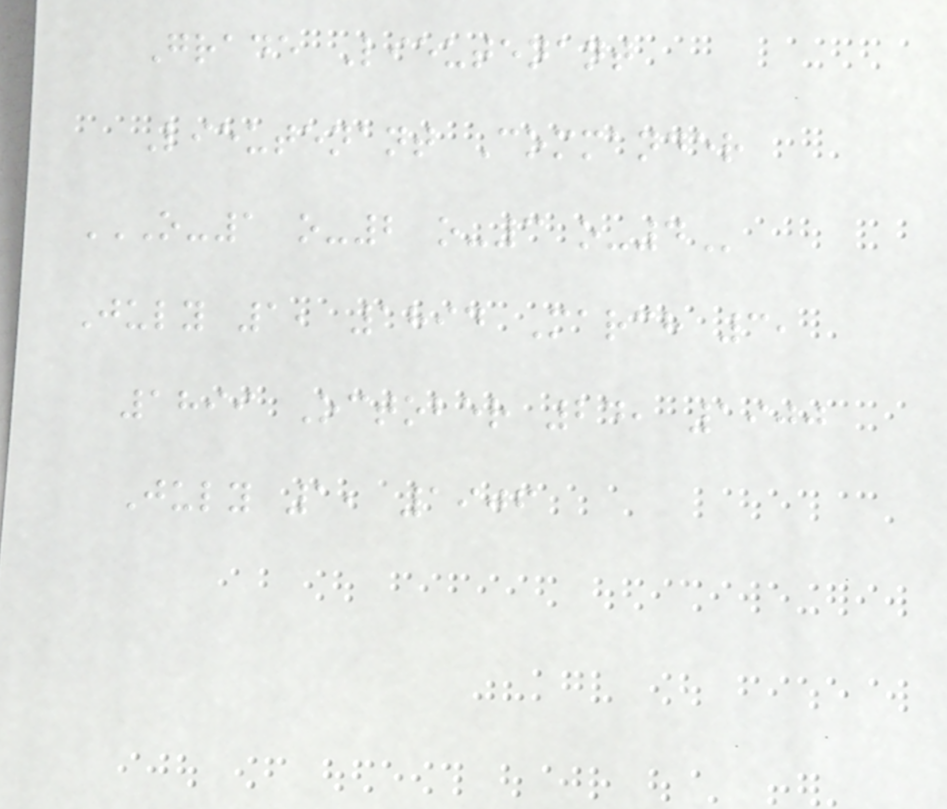Grade Lieutenant
Lieutenant Commander
O-1 O-2 O-3 O-4
July 1, 1894 March 3,
1899 October 24, 1900
July 1, 1906
